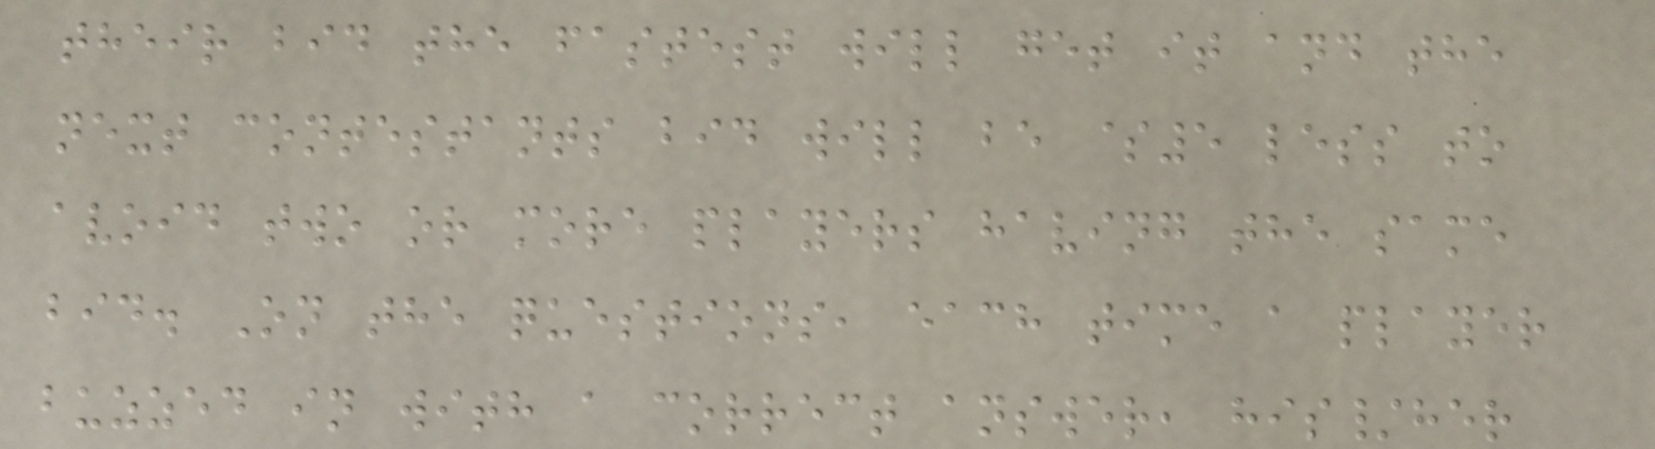their bid the fastest will get it and the
next contestants bid will be $5 less to
avoid two or more players having the same
bid. On the questions, each time a player
buzzed in with a correct answer, his/her
